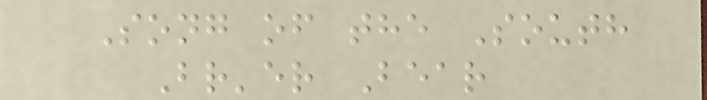Song of the South
Br'er Bear
